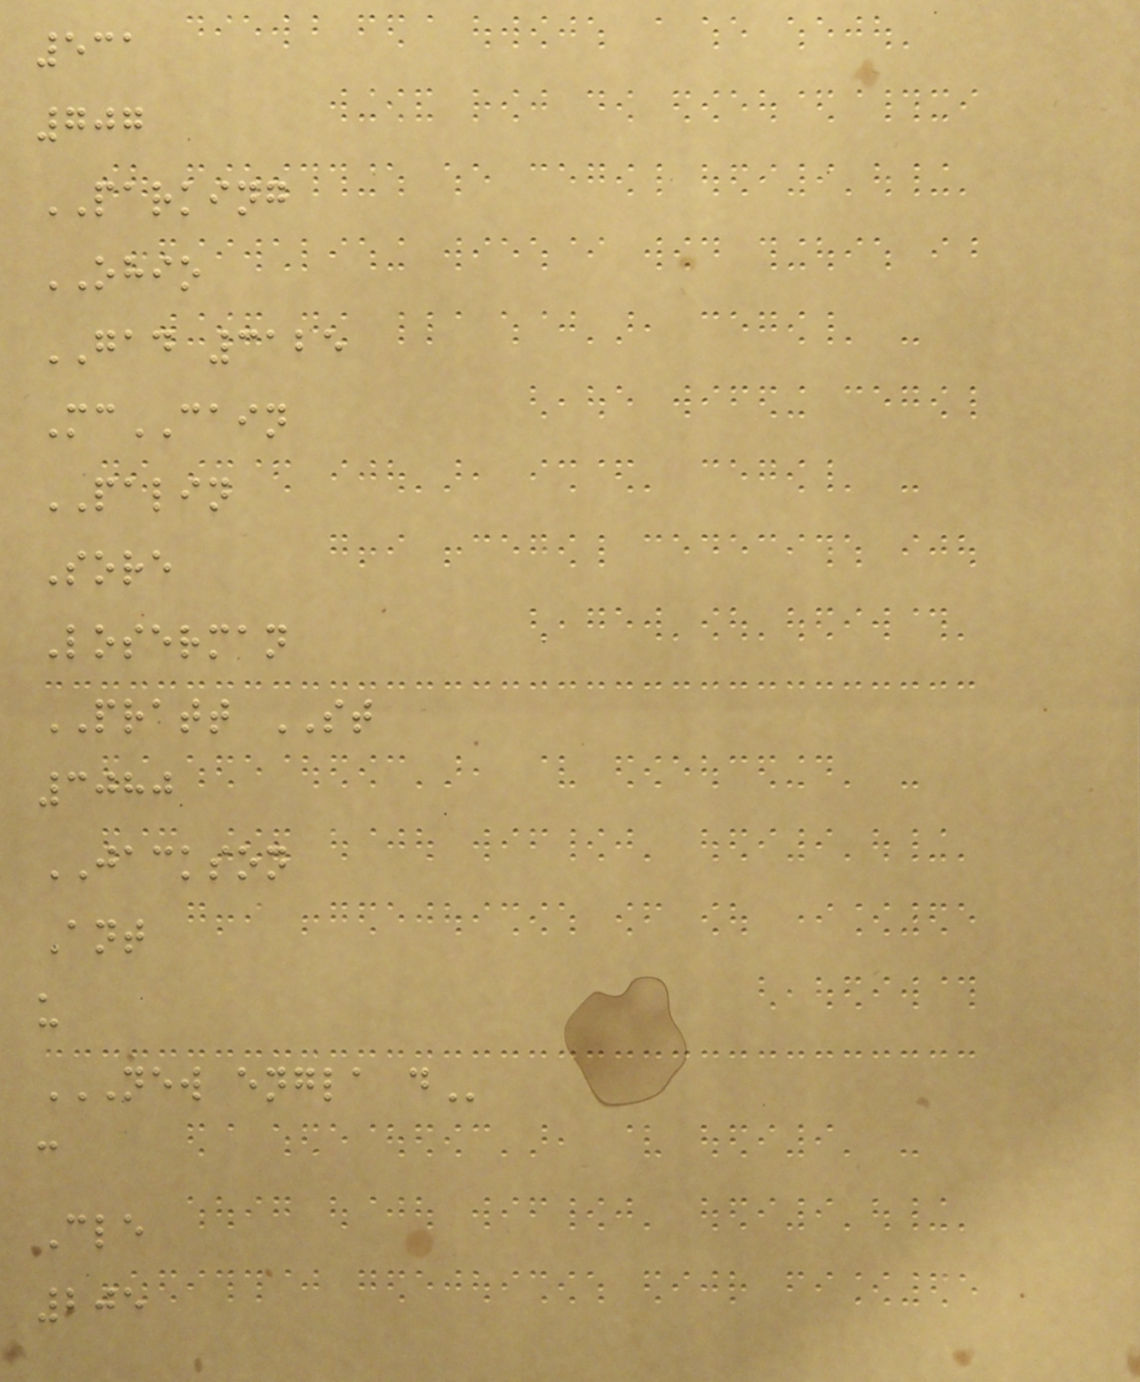531
707
PARKING
OHIO
GAD 3125
McCAIN
PALIN
Sore
Loserman
PRATT ST
3080
JACKSON
Ant
u
NEW ENGLA D
c
Cle
205
